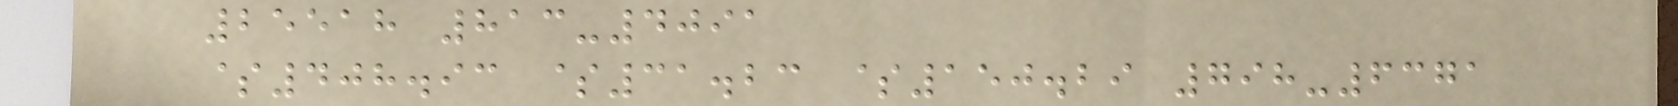25518 813-4091
$408.93 $31.23 $150.29 798-6371
